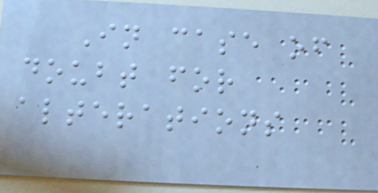In case of
doubt for
alterations
